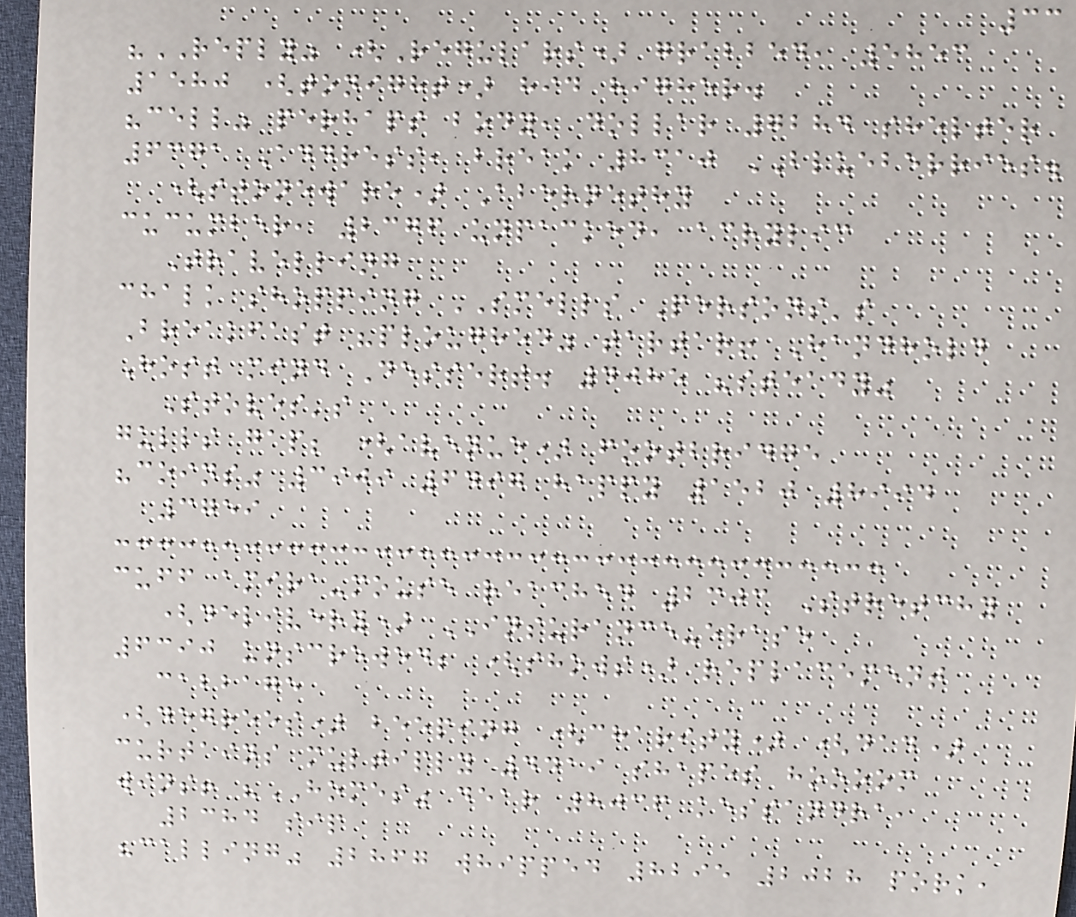33
"REPLY" (Regulars) grabbed, 5853
1580 (tonight) hid higher.
"cell" perhaps body, dollar 7284 shelter
6371 Address, break 8310 BLUEBERRIES.
(stoneware) Abernethy
cucumber, 2376 unpacked, acrylic
Travelling
chalk shopping SMELLS Persons's
Breakfast "ploughed" tartar! Handhold
Host mind Dessert. 4085 "steady"
Stoves's
gulls gap; (avenue) footbridge
"coins" 3909 6497 happy 1520 8994
3759
cuff amira-mouse reached 2303 Stretchy
(delivery) INSURANCE-erase
6390 unscrewed; (shows) replacement
cabbage
(degrees) beeping (charity) (dad)
curtains multiply 4419 shapes hoooom
wins! "HOMES" dear 8036 kessandra,
2384 sip
"calling" 2867 whipped 8295 2028 pork,
